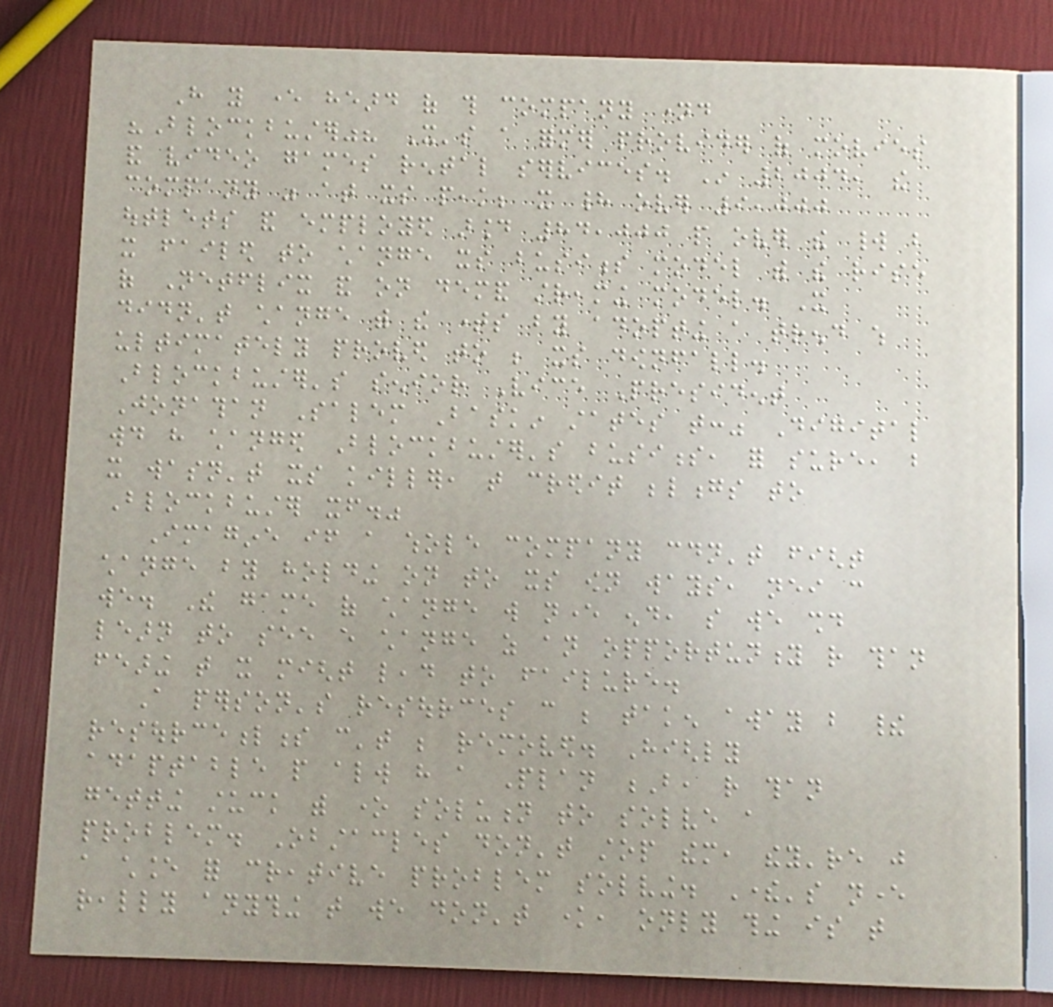Have you ever heard of this company named
"Blockbuster"? It's a former provider of movies
and video games rental services. In 2004, the
company was at its peak; it had over 9,000
outlets and employed around 84,000 people over the world but
it failed to change its business model with the rise
of Netflix and on demand streaming model. It
didn't change with the times by adopting a trend which
ultimately proved to be its downfall.
Blockbuster's senior Vice President
Jonathan Salem Baskin states that:" Digital
would have changed Blockbuster's business, for sure, but
it wasn't its killer, that credit belongs to
Blockbuster itself."
Imagine if a whole company couldn't fight
change by holding on to its own ways, neither can
we. The game of change will never end, so we should
learn to see every change as an opportunity rather than
fearing that it might lead to failure.
A person's resources can be taken away but their
resourcefulness can't be removed. Highly
adaptable people always have a Plan B, rather than
getting stuck with one solution to solve a
problem. Obstacles don't stop them, they're just
a chance for creative problem solving. There's never
really anything that we don't know, only thing is that
